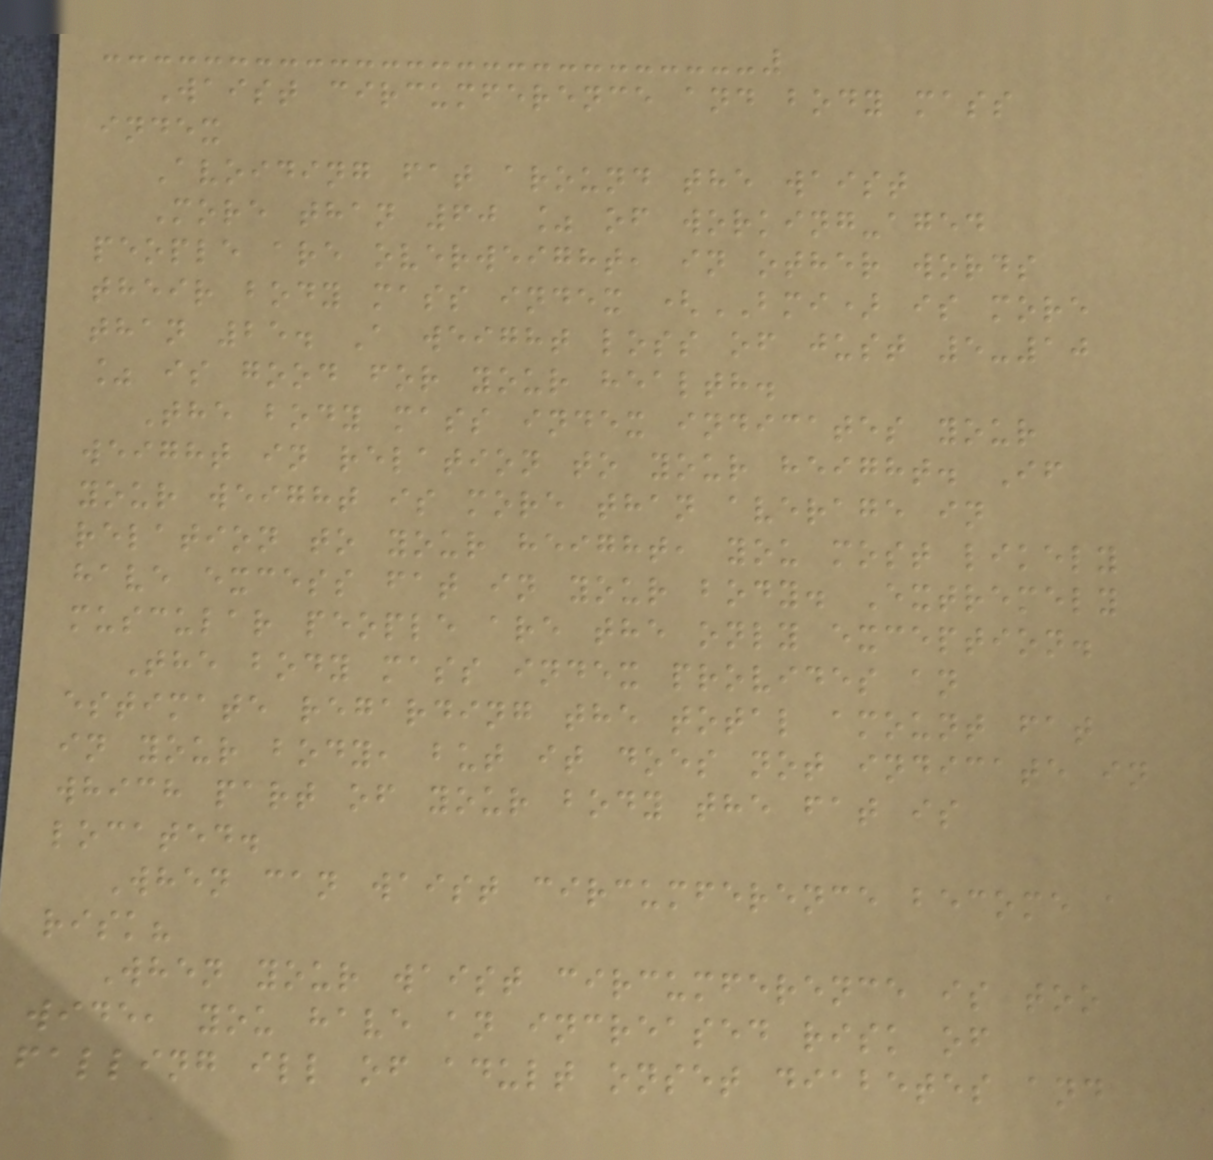Waist circumference and body mass
index
Avoiding fat around the waist
More than 60 % of working-aged
people are overweight, in other words
their body mass index (BMI) is more
than 25. A weight loss of just 5-10
% is good for your health.
The body mass index indicates your
weight in relation to your height. If
your weight is more than average in
relation to your height, you most likely
have excess fat in your body. Extremely
muscular people are the only exception.
The body mass index provides an
estimate regarding the total amount fat
in your body, but it does not indicate in
which part of your body the fat is
located.
When can waist circumference become a
risk?
When your waist circumference is too
wide, you have an increased risk of
falling ill of adult onset diabetes and
